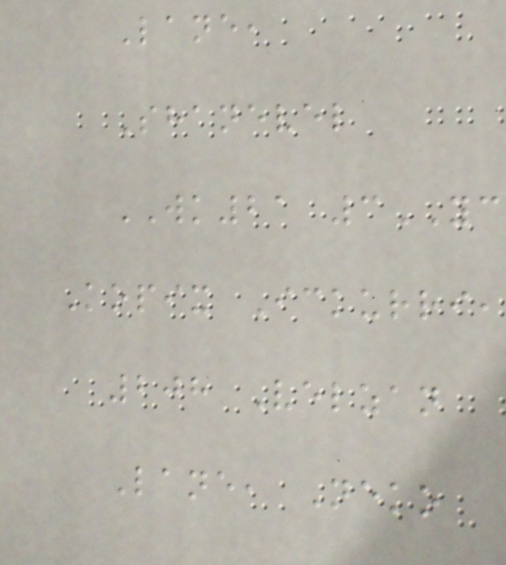Lane,
Shanevel
WK21 3YC
Kopix Ickurri,
208 Velzan
Lane, Neko
